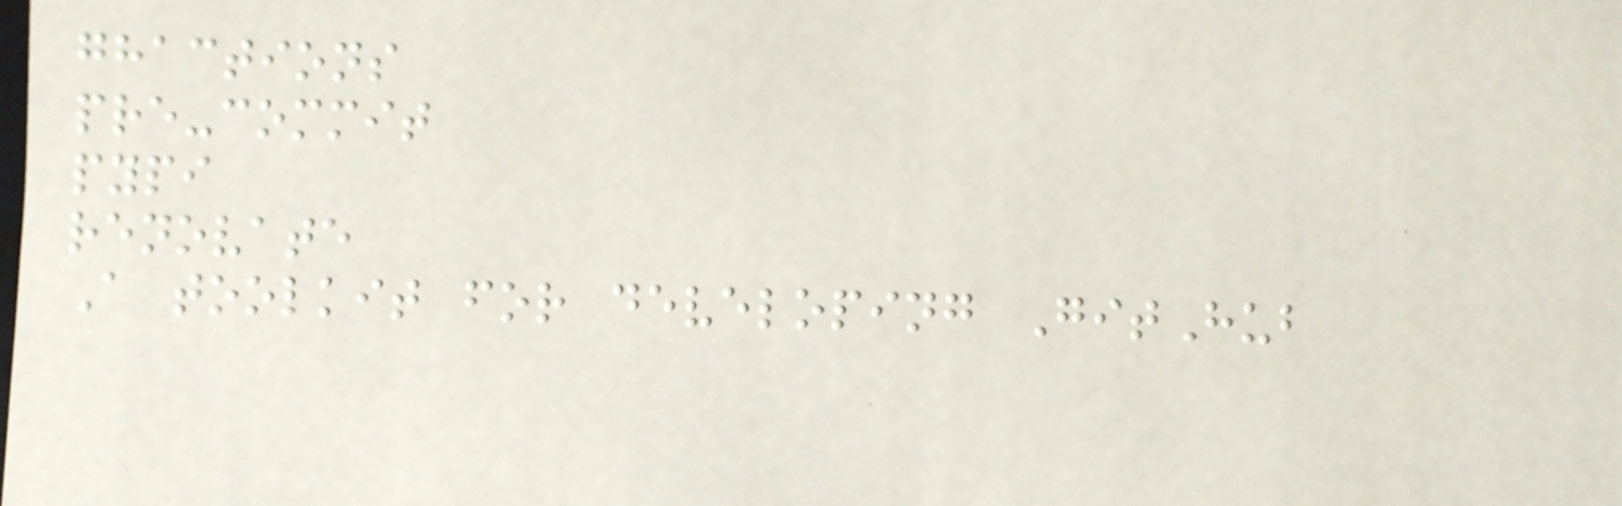ghactions
pre-commit
pypi
renovate
A toolkit for developing GitHub
